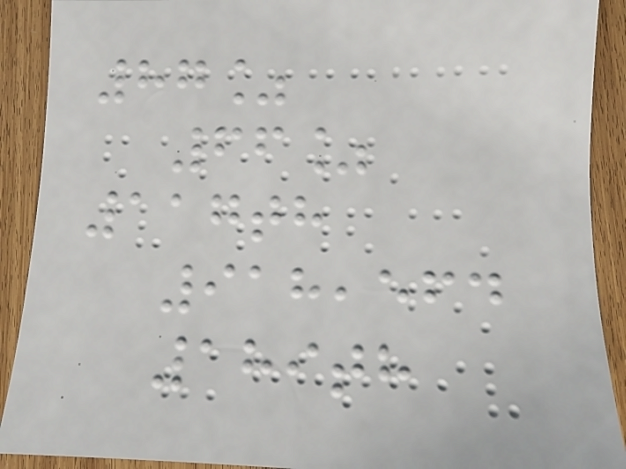87%
66%
117th
918,564
189th
